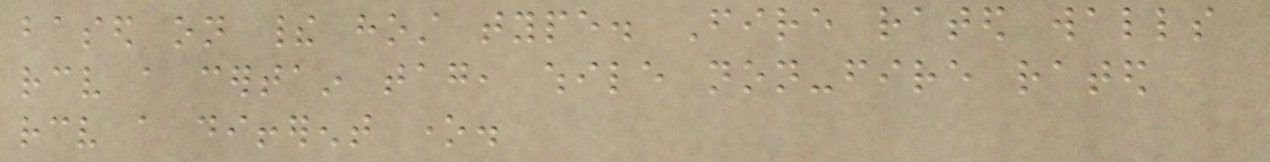based on their host type. Fire rated walls
receive a certain tag, while non-fire rated
receive a different one.
